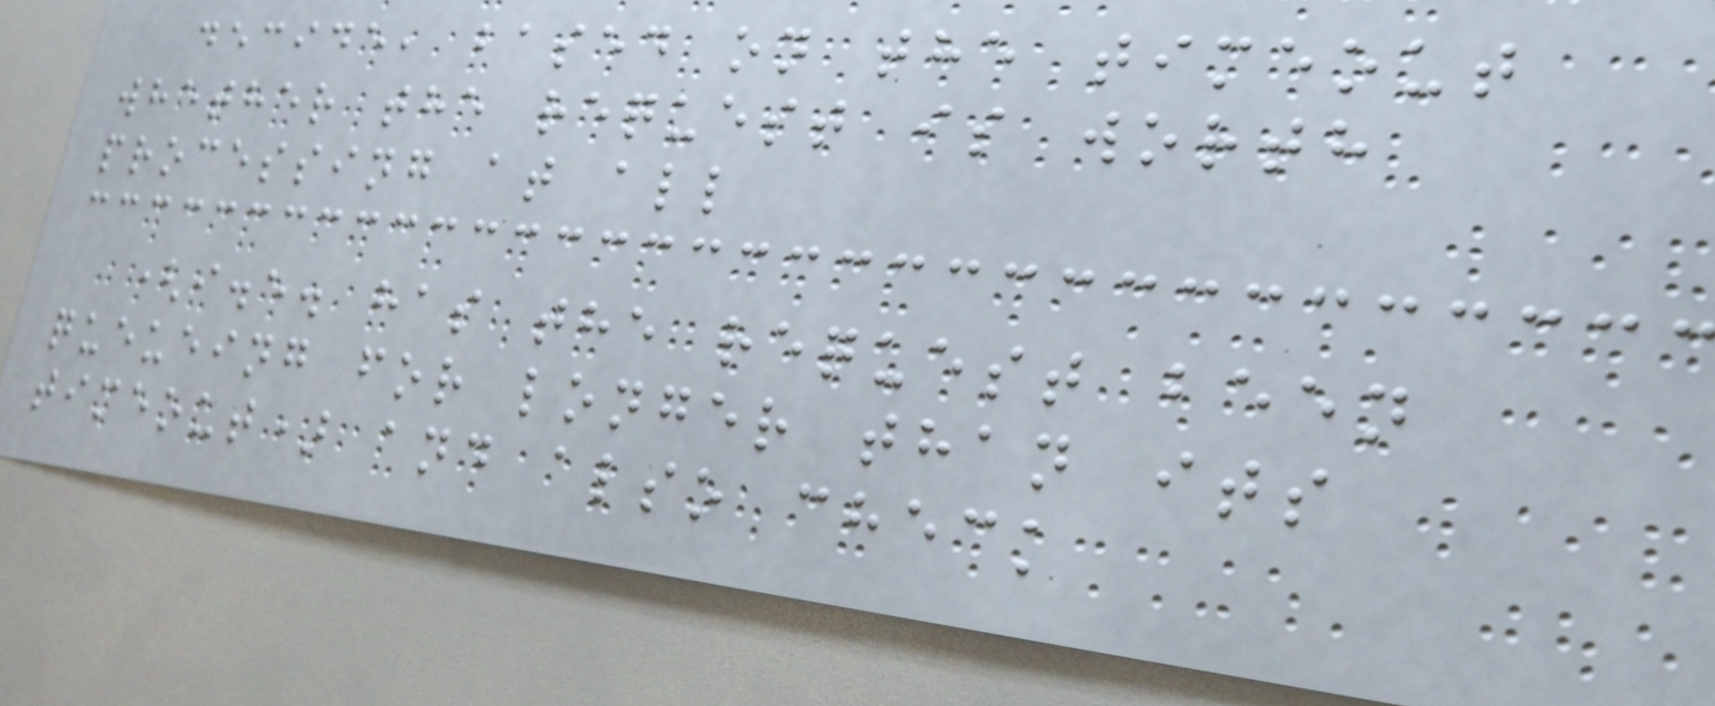decide, based on the timeout
whether the request is worth
processing at all
(i.e. has the request been
queueing for longer than its
timeout) and also check
